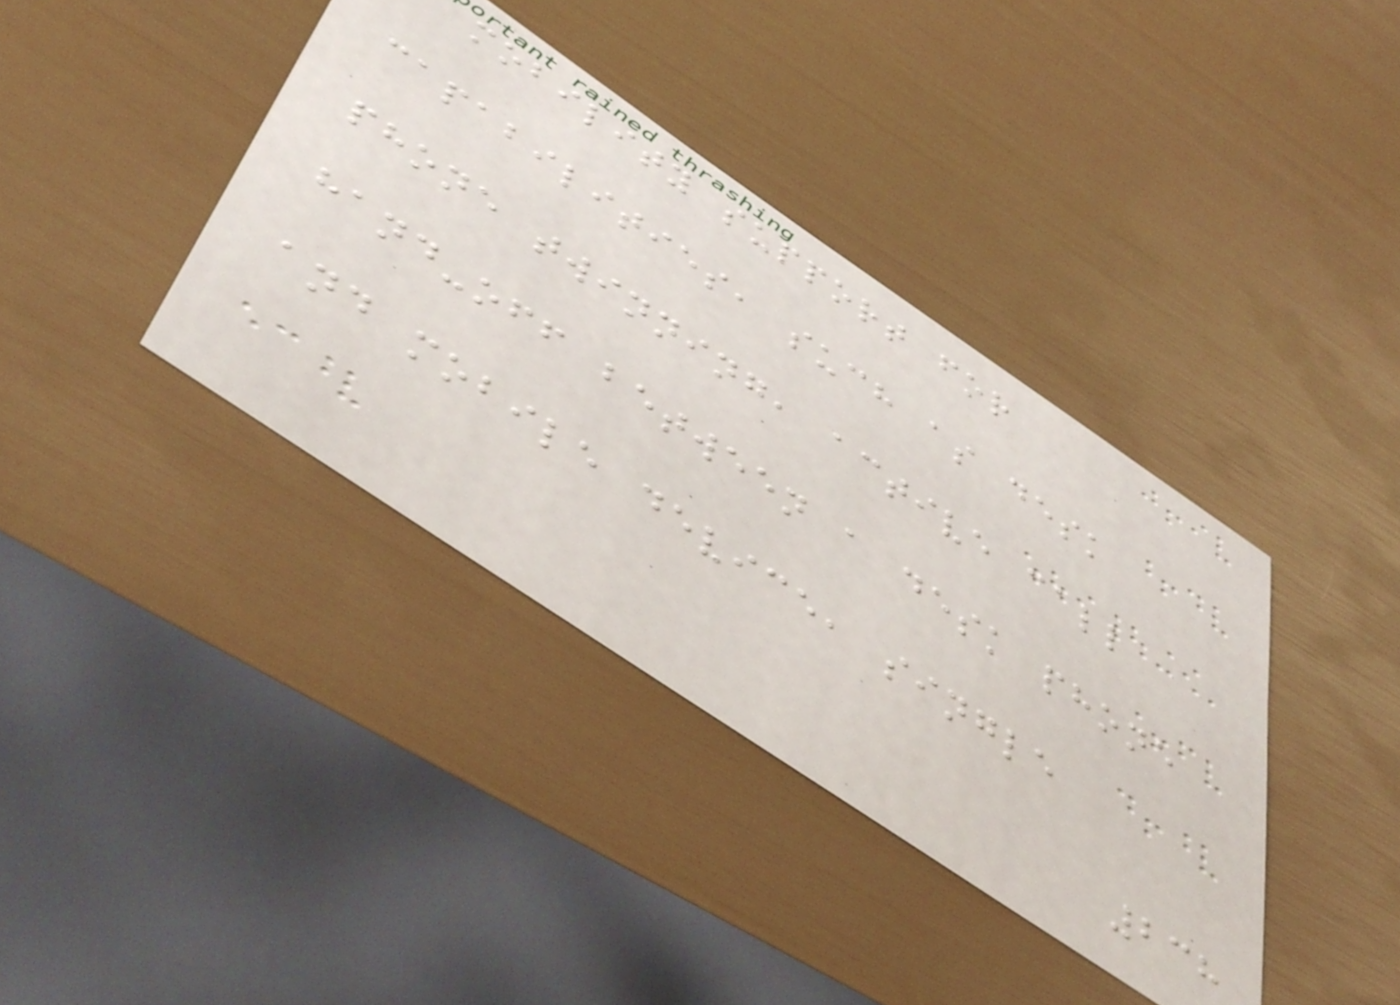mobility support for
capabilities, such as desk
phone twinning, active call
hand-off between a desk phone
and mobile device, single
238
